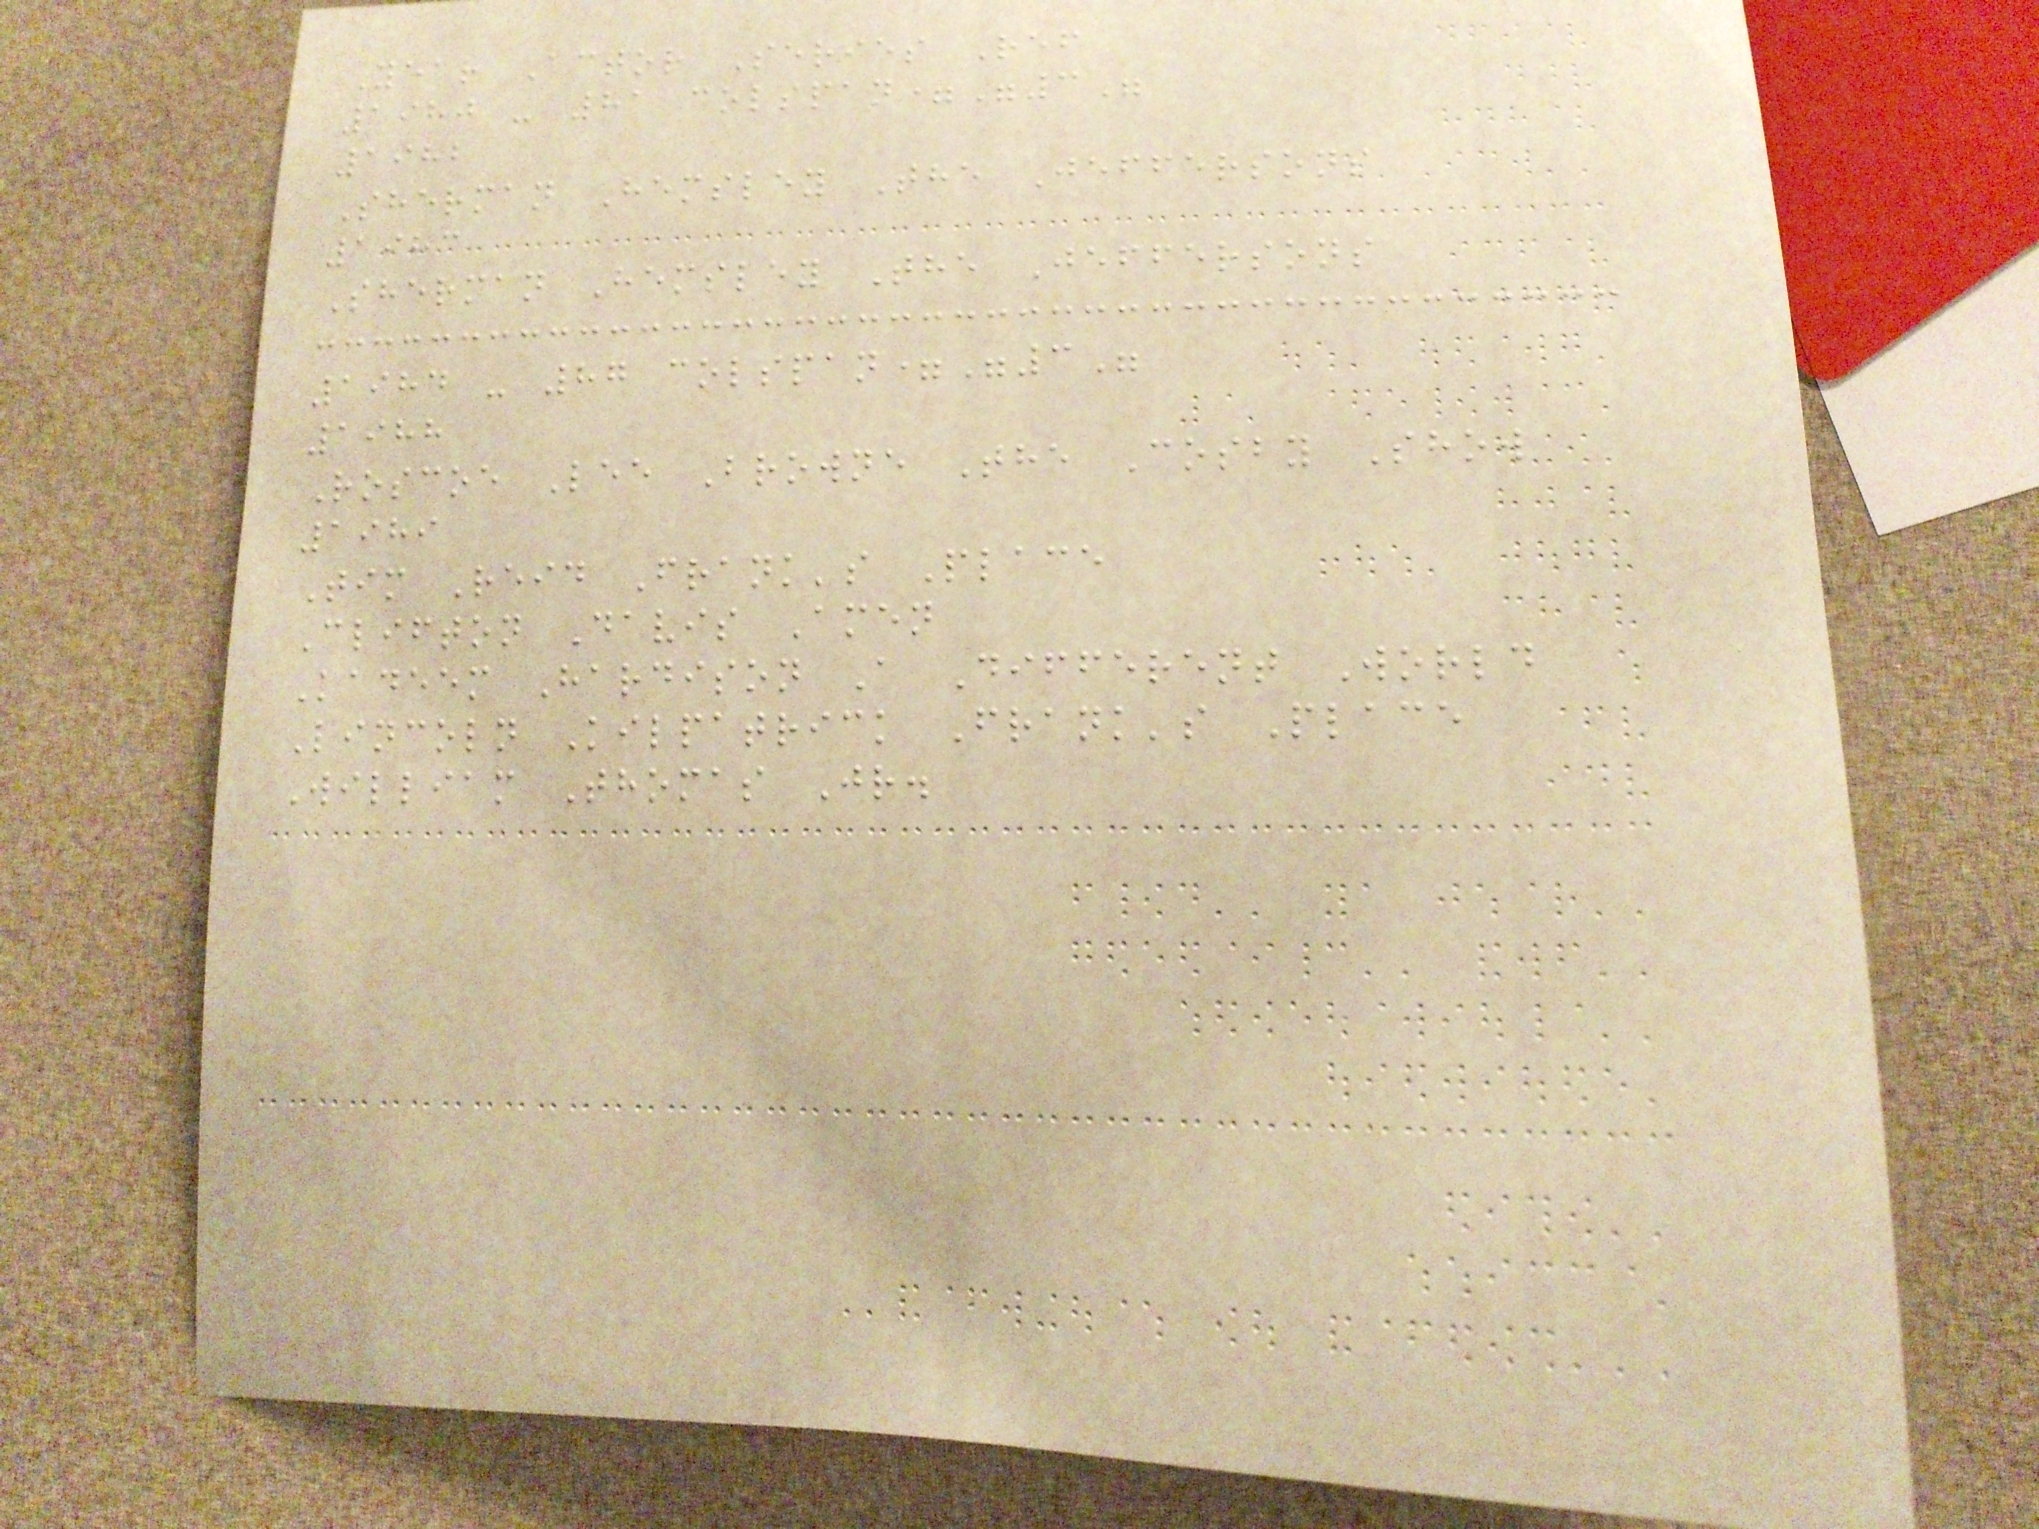Year Actor Series Ref
1980 - 81 colspan="3"
1982
Sherman Hemsley The Jeffersons
1983
Sherman Hemsley The Jeffersons
1984 - 87 colspan="3"
1988
Roscoe Lee Browne The Cosby Show
1989
Tim Reid Frank's Place
Clifton Davis Amen
Kadeem Hardison A Different World
Lincoln Kilpatrick Frank's Place
William Thomas Jr.
